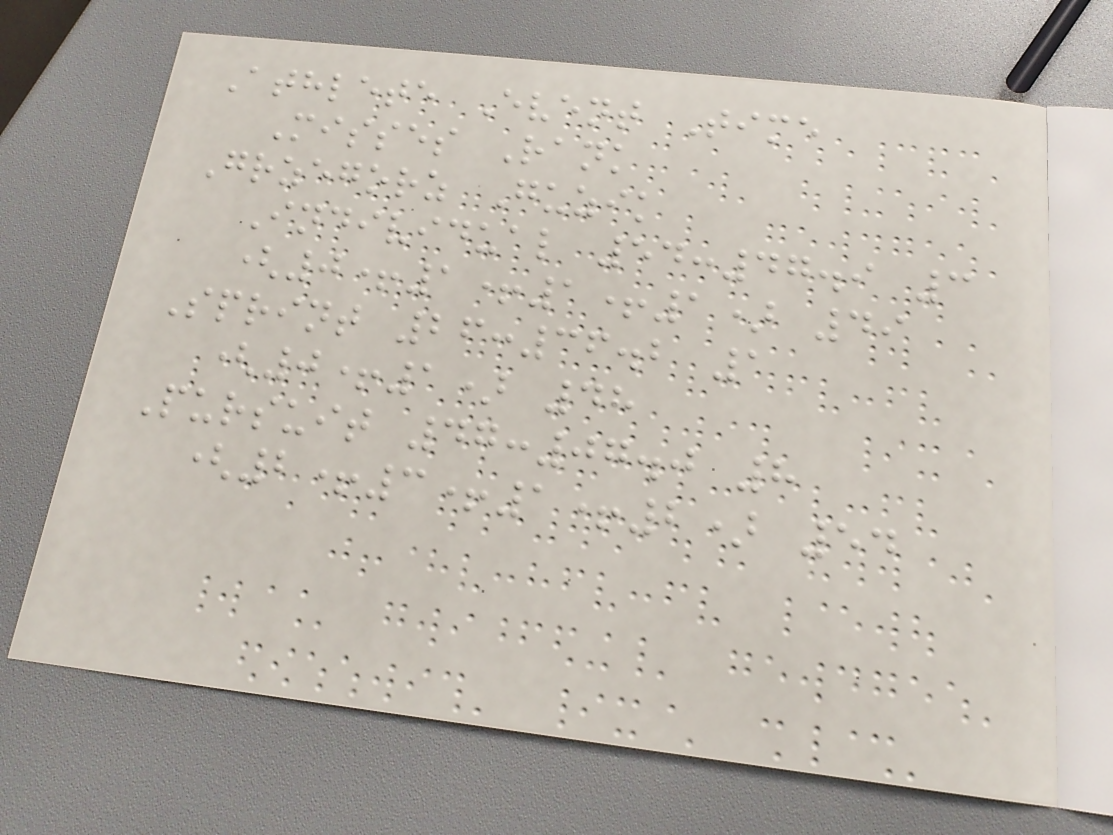Athlete Event Time
Misses Rank
Grzegorz Guzik
Individual 54:47.9 3
(0+1+1+1) 49
Sprint 26:36.2 1
(0+1) 48
Pursuit 47:07.0 8
(2+3+1+2) 54
